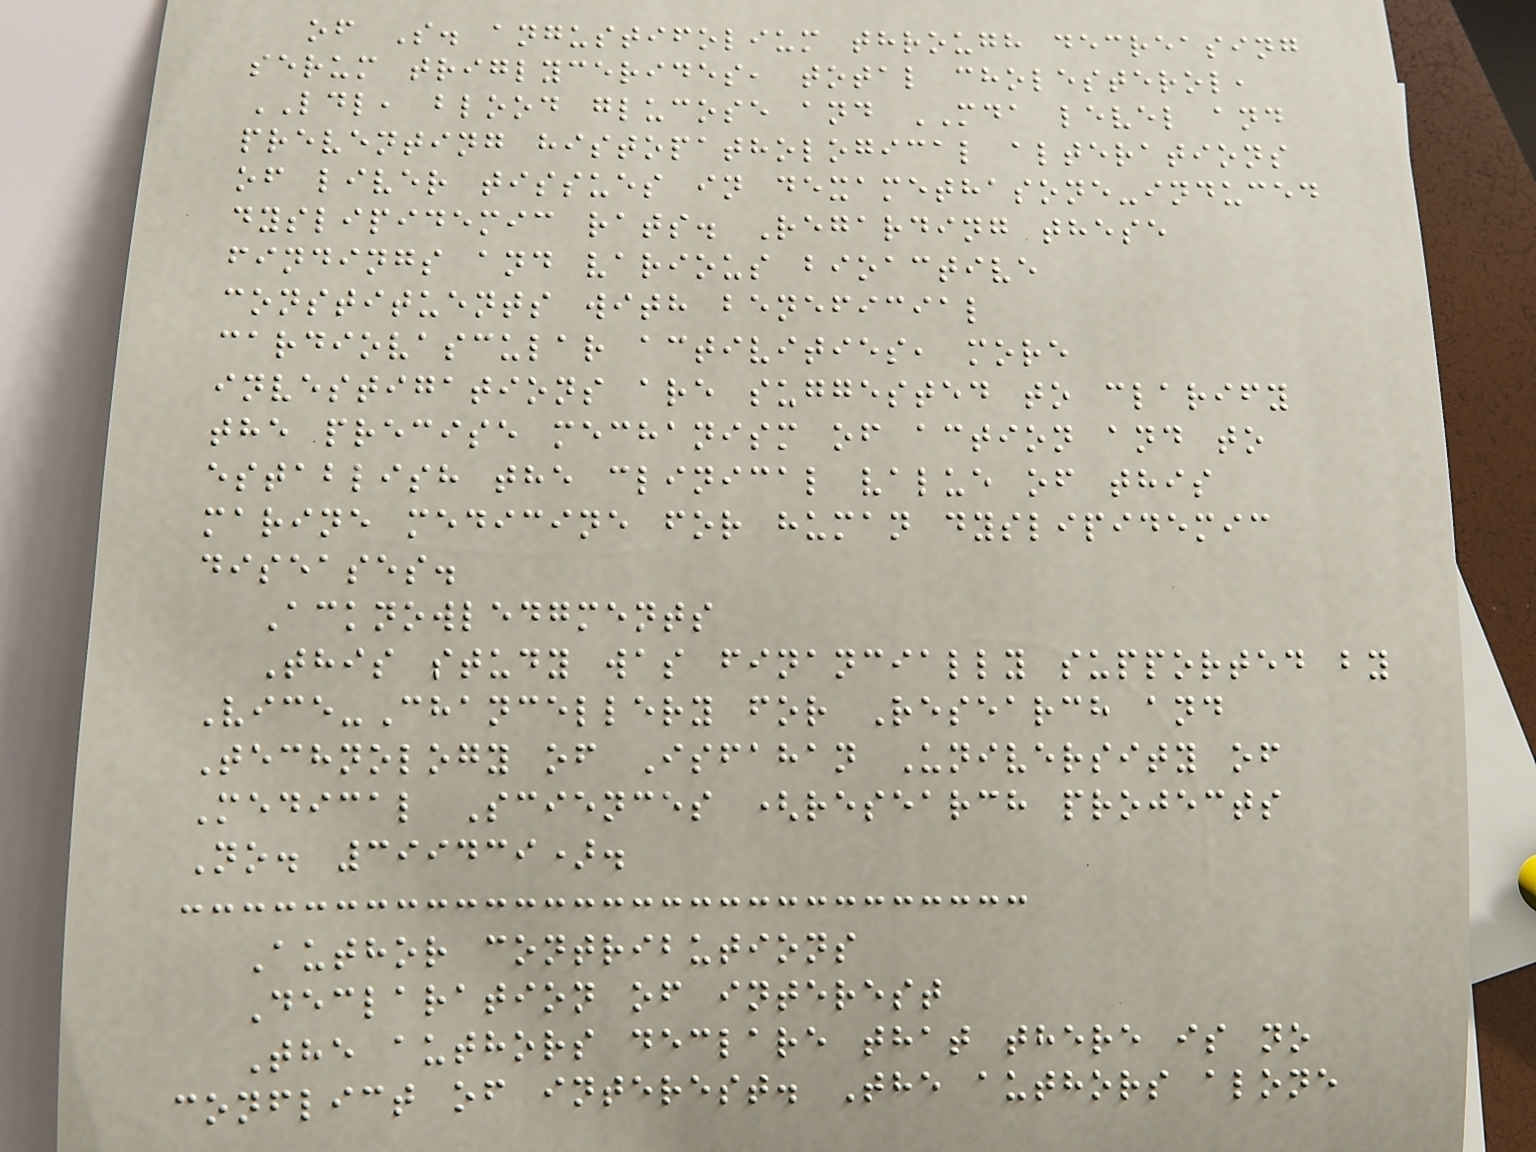of S. angustifolium through decreasing
serum triglycerides, total cholesterol,
LDL, blood glucose and MDA level and
preventing histopathological alterations
of liver tissues in dexamethasone-induced
dyslipidemic rats. Regarding these
findings and various bioactive
constituents with beneficial
cardiovascular activities, more
investigations are suggested to clarify
the precise mechanism of action and to
establish the clinical value of this
marine medicine for human dyslipidemic
diseases.
Acknowledgments
This study was financially supported by
Vice-Chancellery for Research and
Technology of Isfahan University of
Medical Sciences (research projects
No. 399439).
Author contributions
Declaration of interest
The authors declare that there is no
conflict of interest. The authors alone
